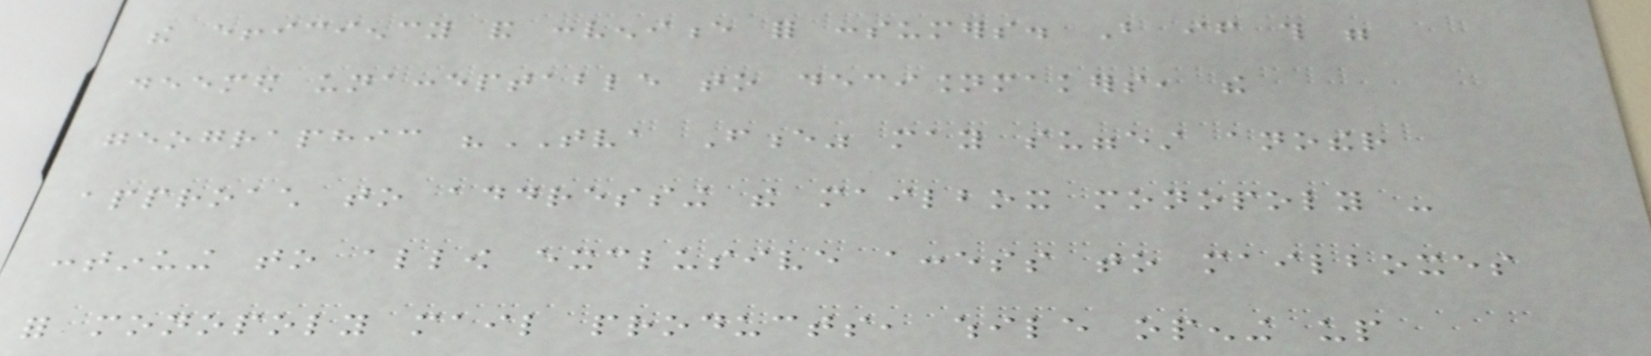the efficiency and convenience for consumers. But if this were
deemed unacceptable to decisionmakers, the
geographic "TVA Fence" may suggest another
approach to addressing the mailbox monopoly -
continuing to allow exclusive access to mailboxes
for monopoly mail products, while opening up
